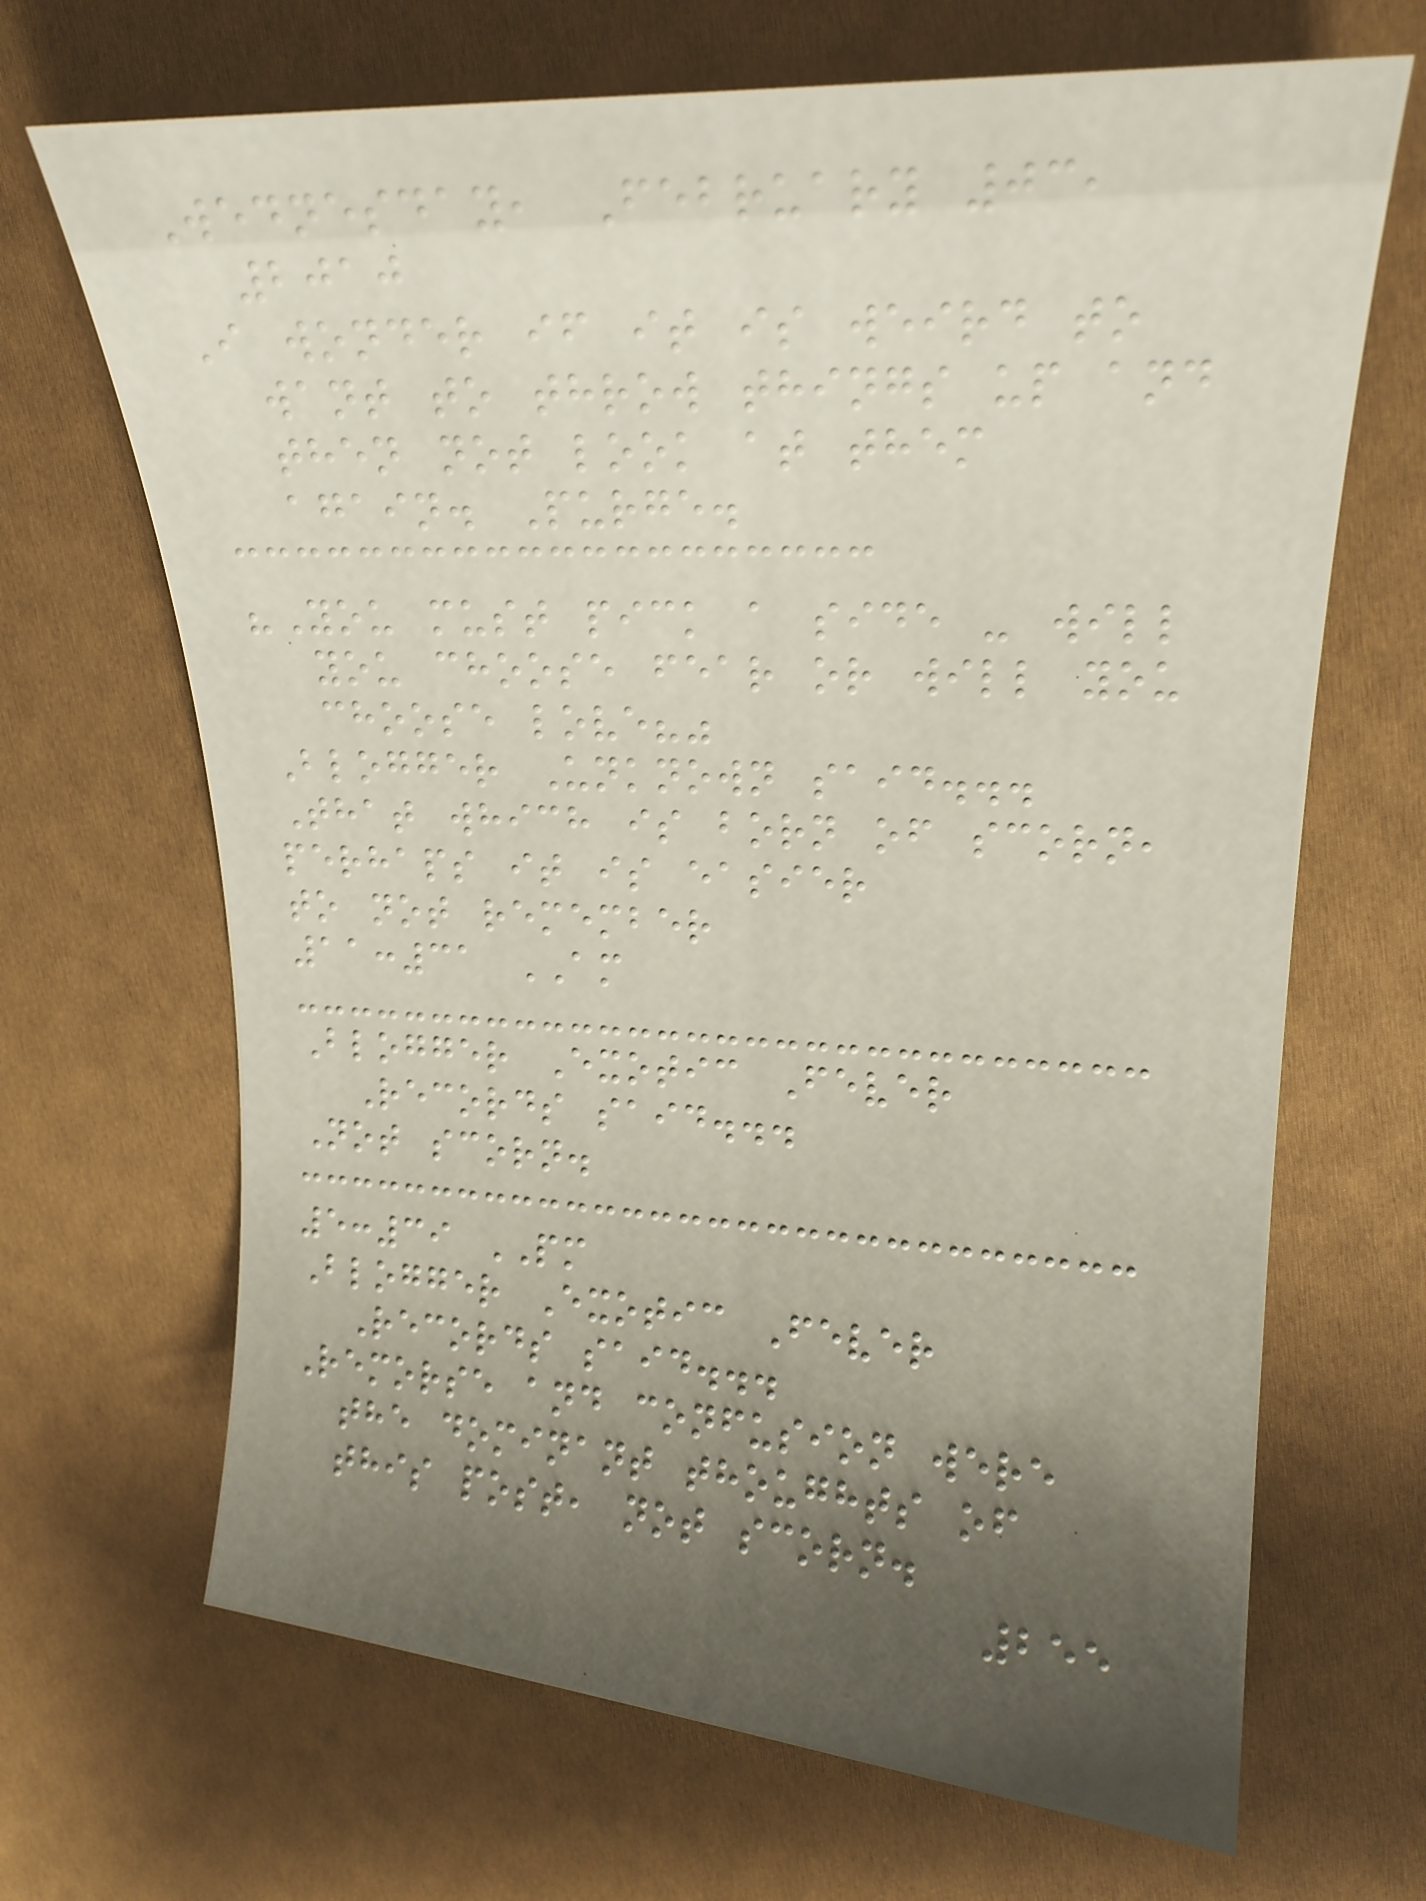Wednesday, February 03,
2010
I wonder if it is weird to
want to throw things up and
then not look at them
again. Purge.
"You must pick a side - will
you choose fear or will you
choose love?"
Blogger Unknown said...
That which is born of scorn,
perhaps it is easier
to not remember
11:31 AM
Blogger Exotic Fever
Records said...
Not scorn.
5:39 PM
Blogger Exotic Fever
Records said...
Remorse and confusion were
the dominant thoughts of
this post, not scorn.
255
